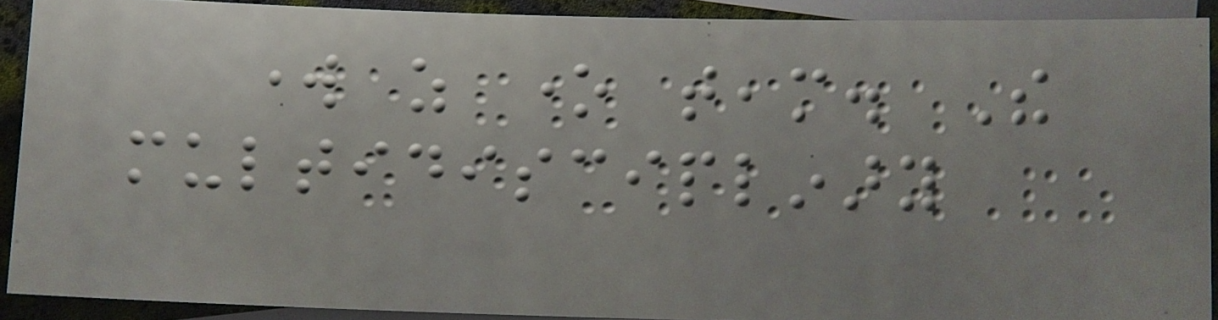work as one team. The
multidisciplinary
